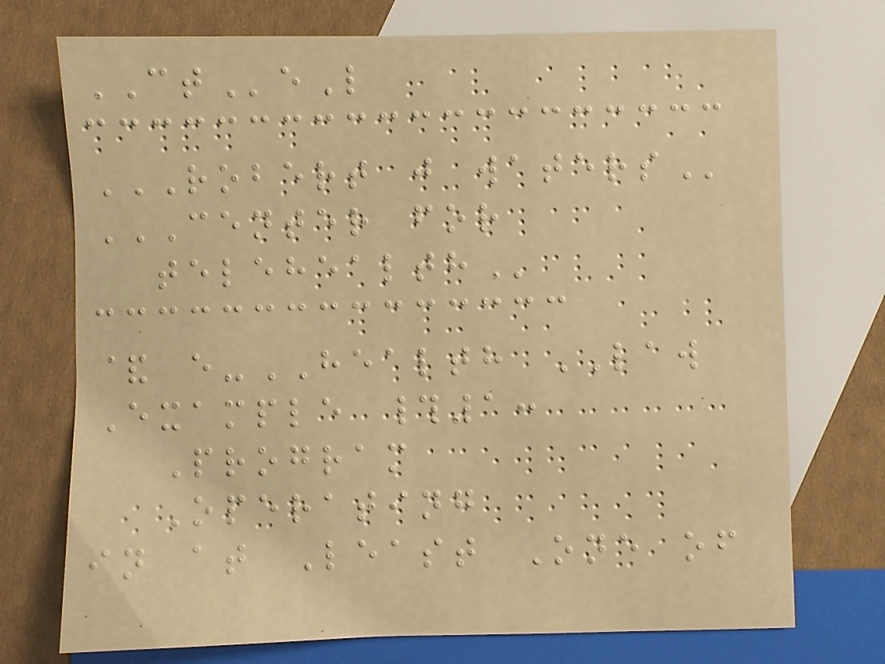CTeL
ROBERT J WATERS
CENTER FOR
TELEHEALTH
& e-HEALTH LAW
Example #1:
Program
Operating
in at Least One of
